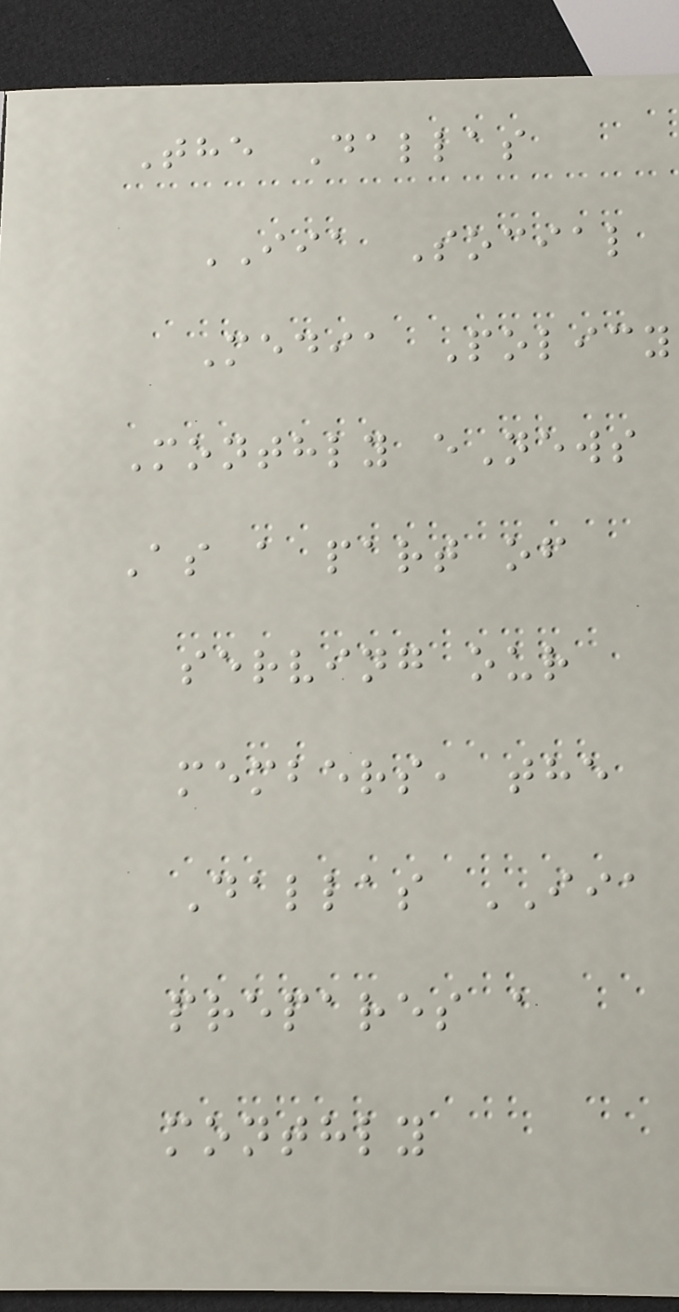The Dallas
IIA Social
Media Policy
Monthly eNews
As a part of
serving our
members, the
Dallas IIA
prepares a
monthly
